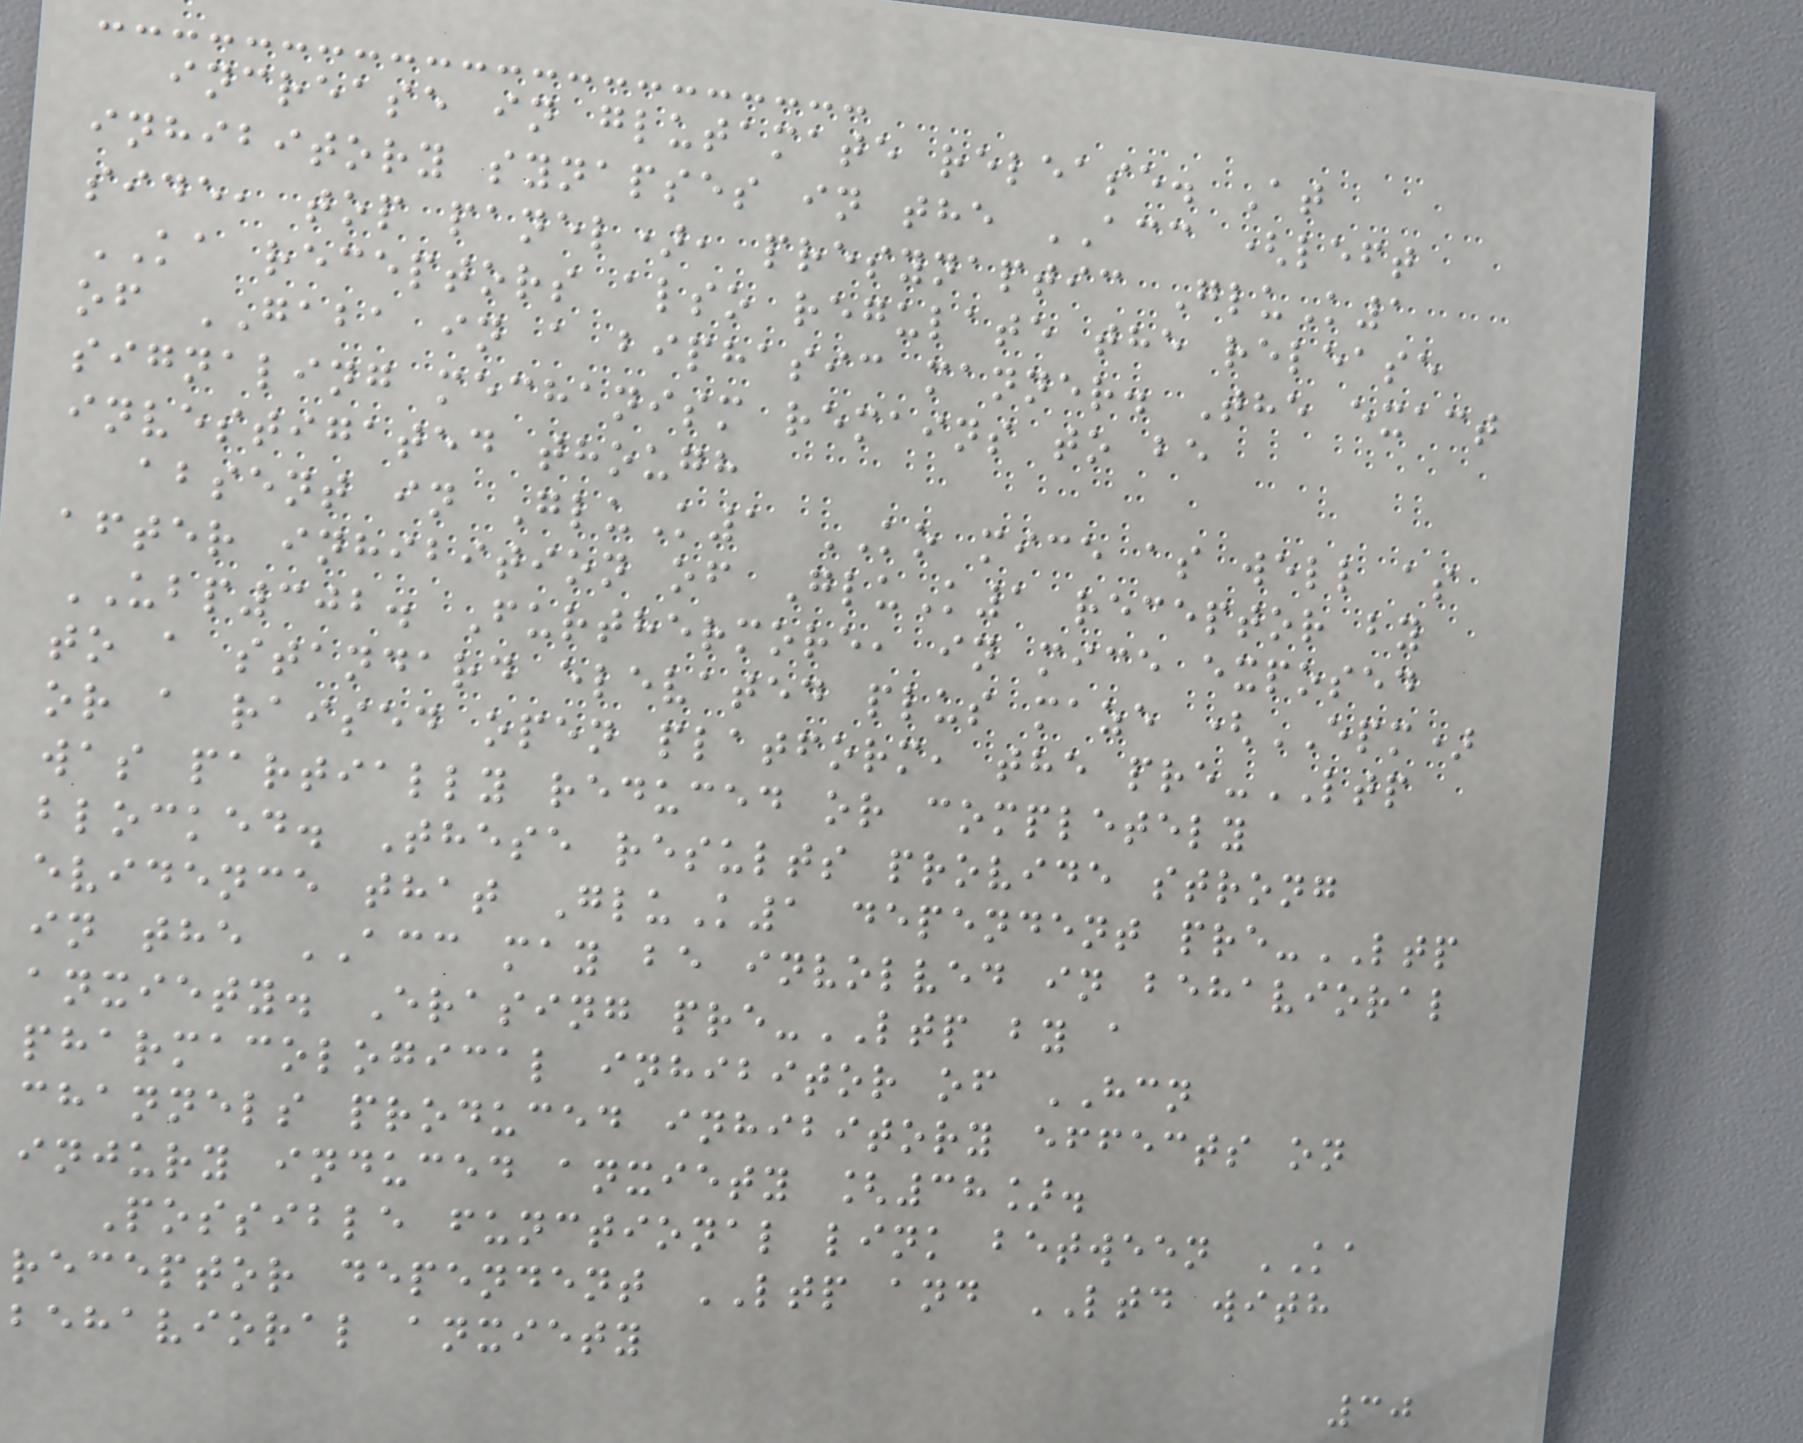increase in glutamate release. At
inhibitory synapses in the ACC (left
side, top panel), presynaptic GluK1
KA receptors also regulate the release
of GABA in a biphasic manner. The exact
signaling mechanism remains to be
investigated though
absent in GluK1 KO mice as well as
after inhibition of GluK1 receptor by
UBP302. Furthermore, in mice exposed
to a standard elevated plus maze (EPM)
or a raised open platform, the pre-LTP
was partially reduced or completely
blocked. These results provide strong
evidence that GluK1 dependent pre-LTP
in the ACC may be involved in behavioral
anxiety. Erasing pre-LTP by a
pharmacological inhibitor of HCN
channels produced inhibitory effects on
injury induced anxiety [38].
Possible functional link between KA
receptor dependent LTP and LTD with
behavioral anxiety
30
